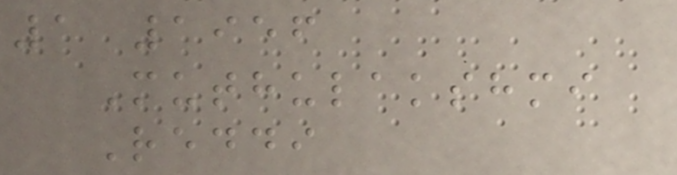1 1956
Muthulakshmi
Reddi
